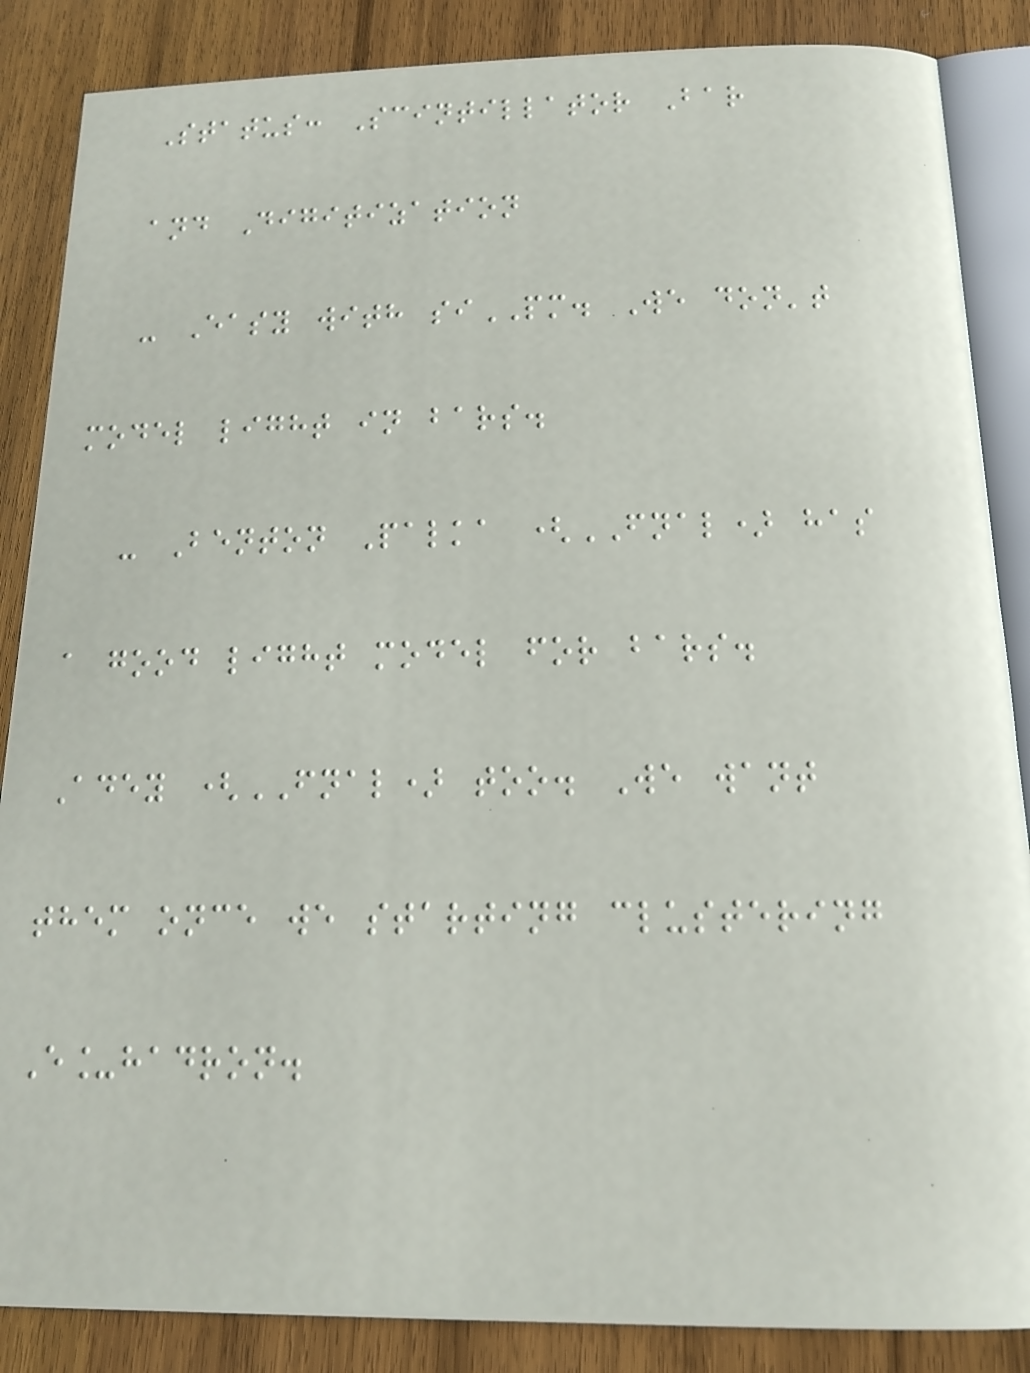Status: Scintillator Bar
and Digitization
- Easy with siPM. We don't
model light in bars.
- Benton Palka (FNAL) has
a good light model for bars.
Adey (FNAL) too. We want
them once we starting clustering
E_hadron.
